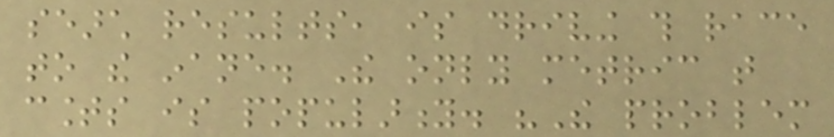search results, is driving this race
to the inane. The only metric that
counts is popularity. "The problem
